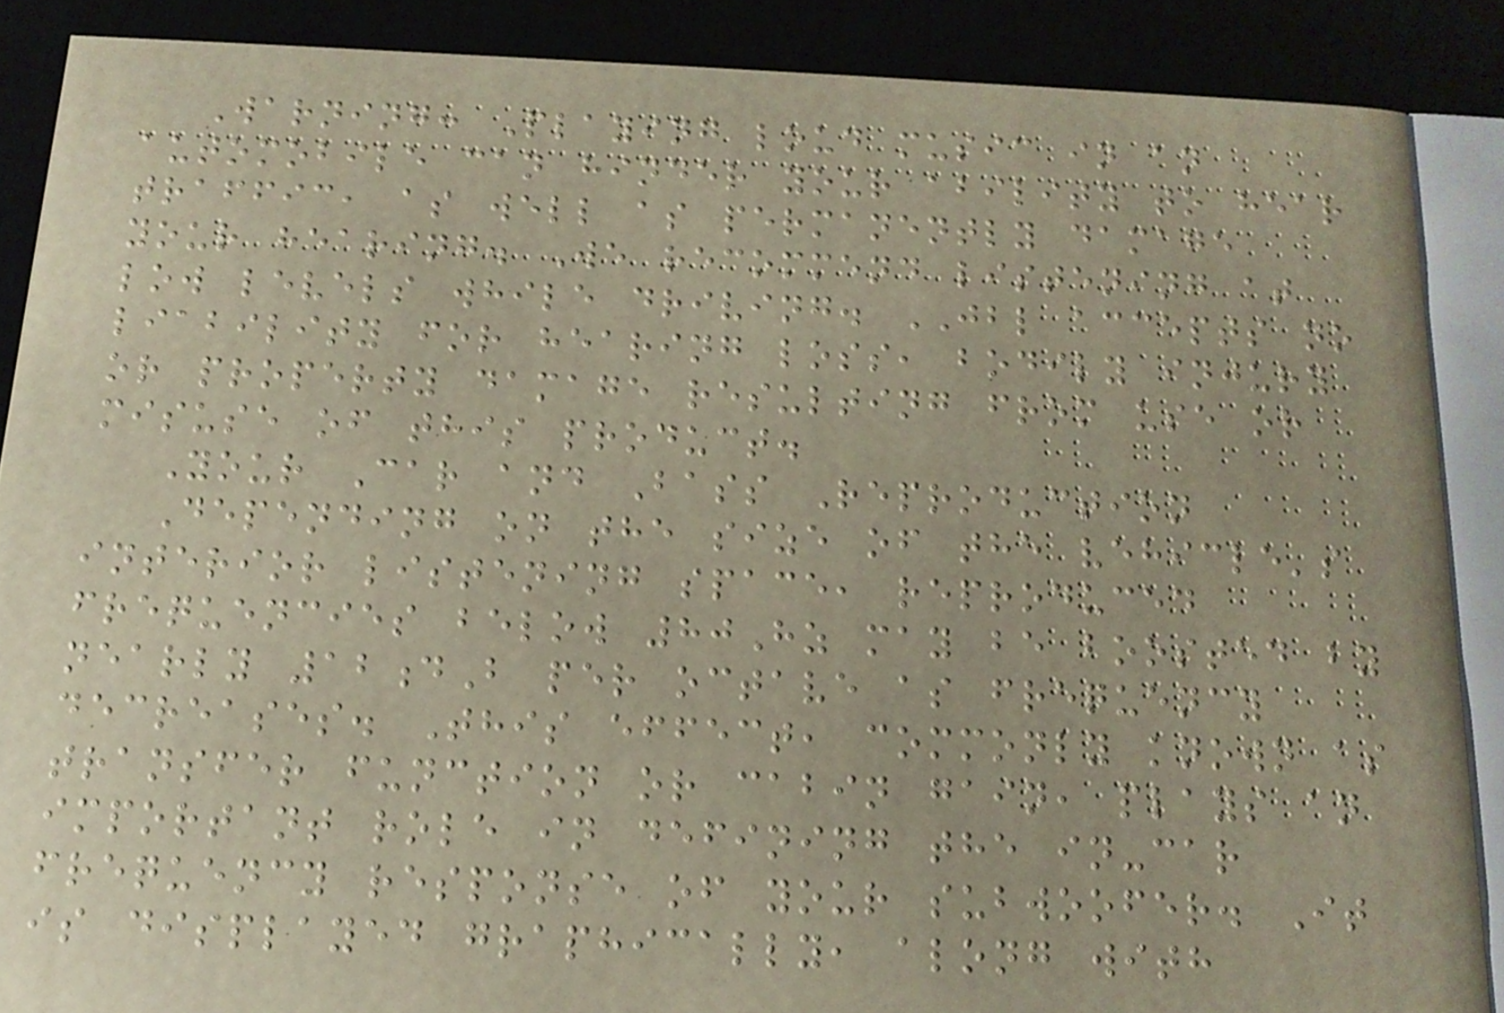Warning: Playing loud music in an
automobile can hinder your ability to hear
traffic, as well as permanently damage
your hearing. We recommend listening at
low levels while driving. JBL accepts no
liability for hearing loss, bodily injury
or property damage resulting from use or
misuse of this product.
Your Car and Bass Reproduction
Depending on the size of the vehicle's
interior listening space, reproduced
frequencies below 80Hz may be boosted by
nearly 12dB per octave as frequency
decreases. This effect, commonly known as
transfer function or cabin gain, plays an
important role in defining the in-car
frequency response of your subwoofer. It
is displayed graphically, along with
